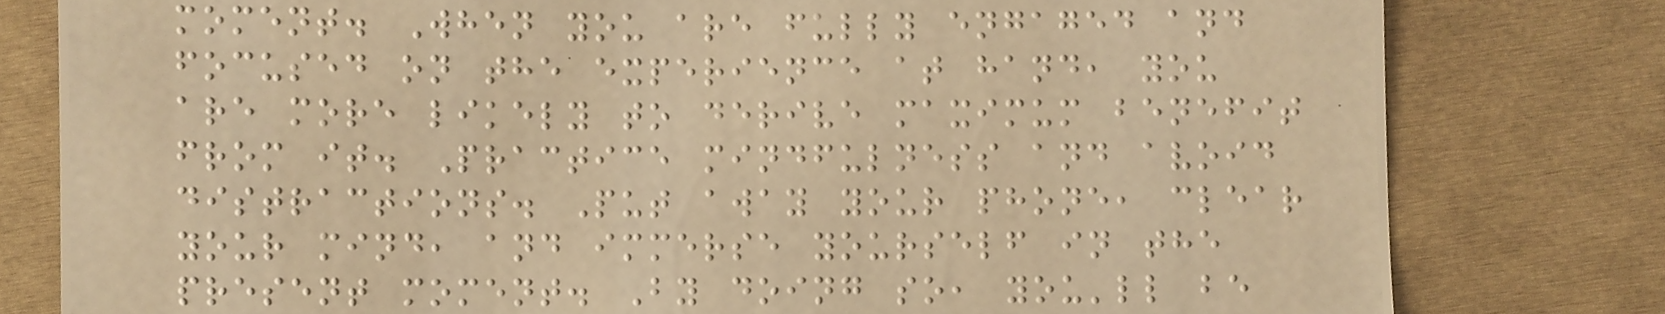moment. When you are fully engaged and
focused on the experience at hand, you
are more likely to derive maximum benefit
from it. Practice mindfulness and avoid
distractions. Put away your phone, clear
your mind, and immerse yourself in the
present moment. By doing so, you'll be
